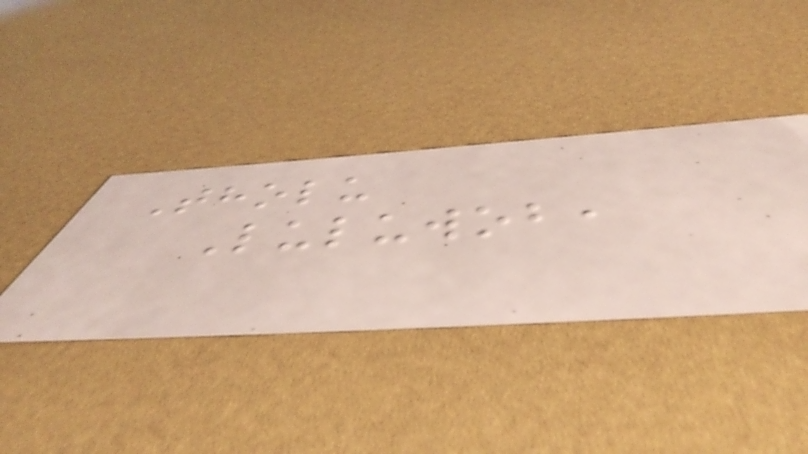Tholu
Luluwob,
